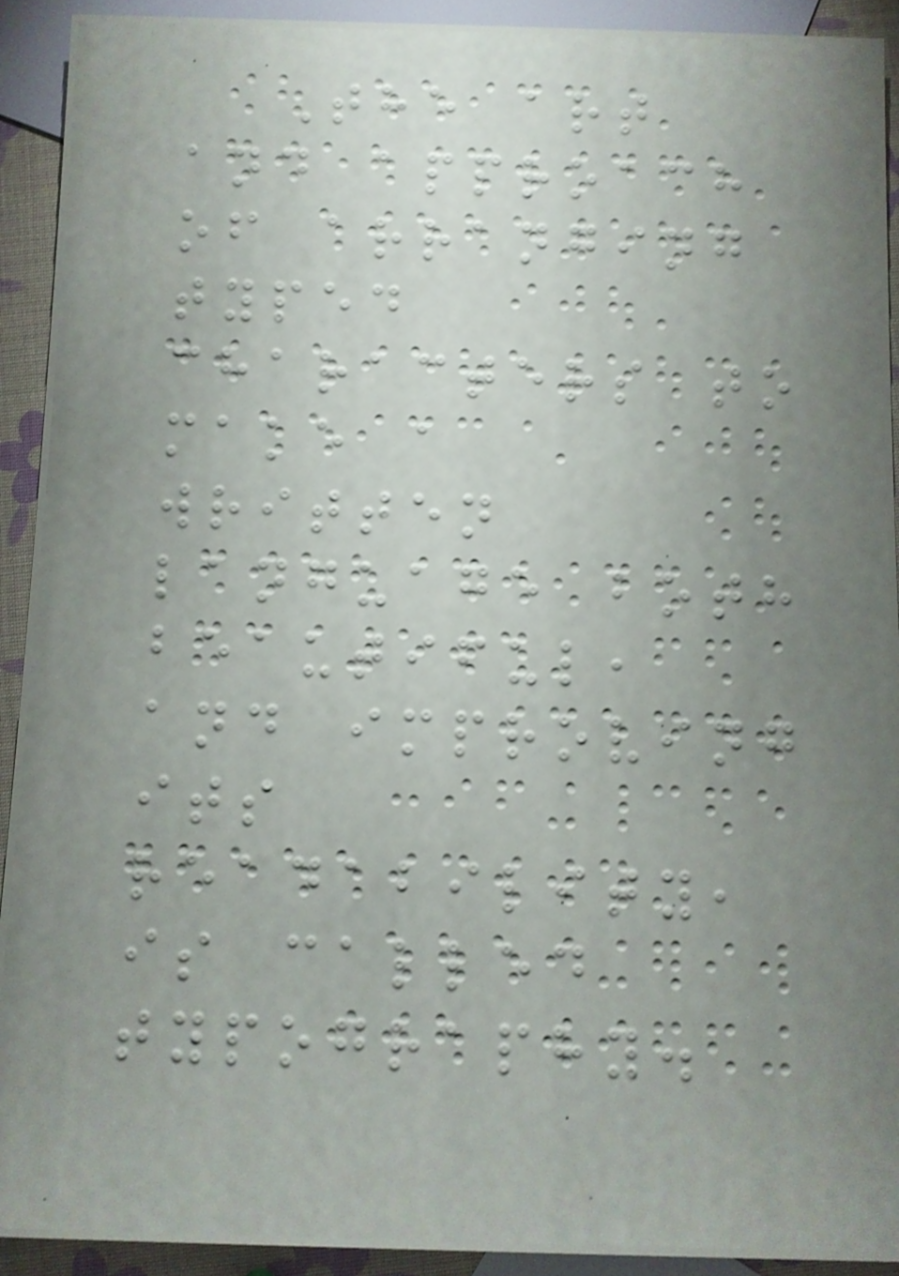The art
and approach
of arranging
typed
characters to
make a
written
language both
beautiful,
and improving
its
readability,
is called
typography.
